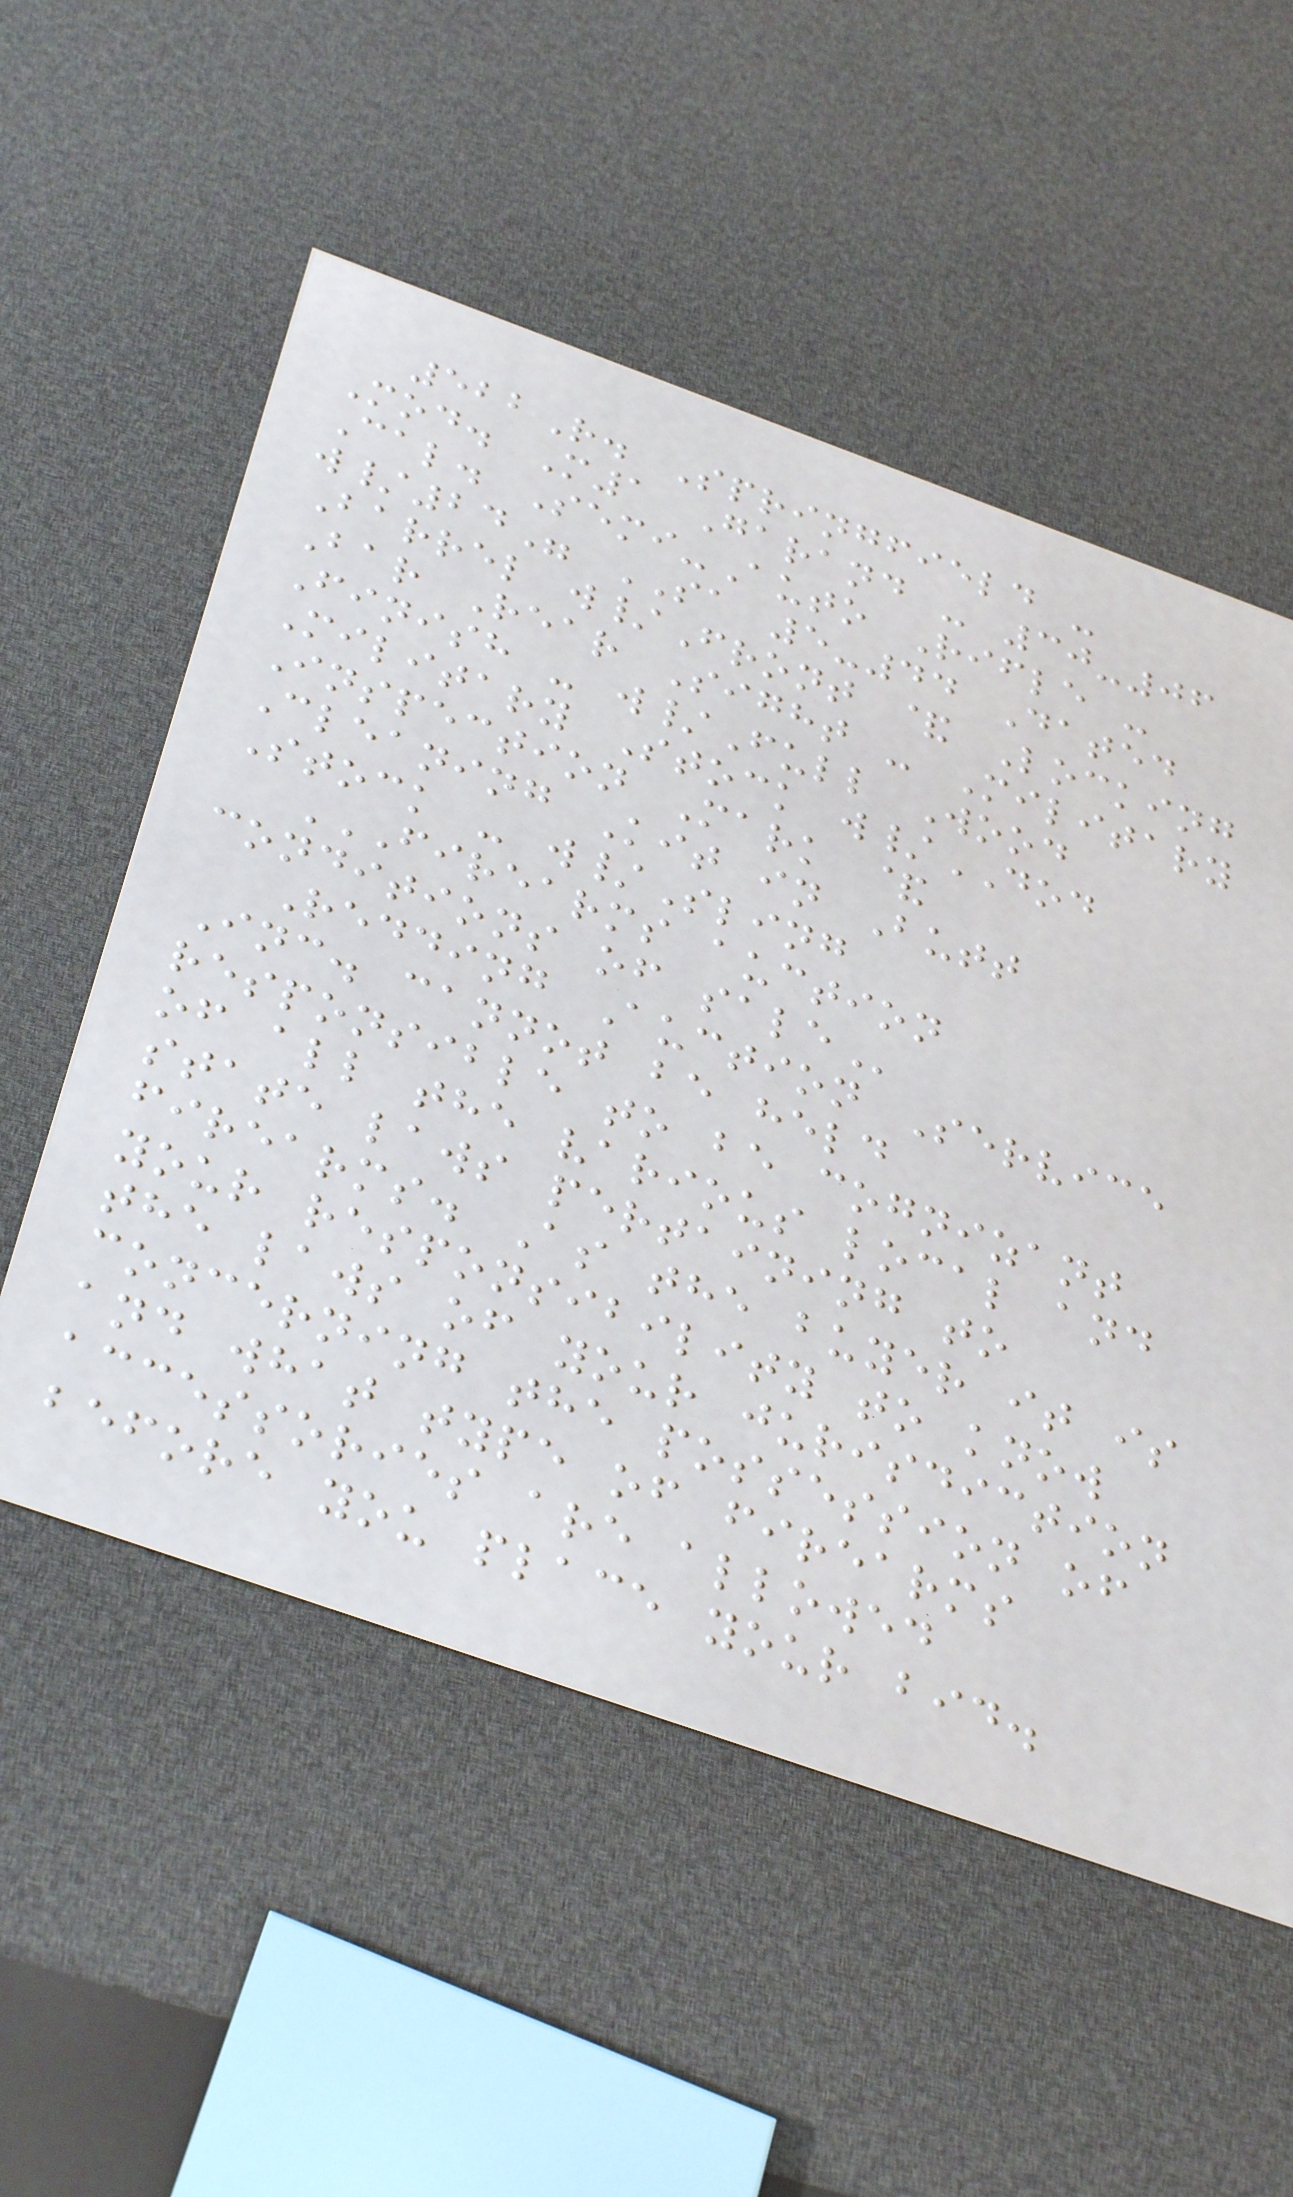522R. Springfield -
Mod. M1 Garand - 30-06
Cal. Semi-Auto Rifle -
w/24" SA 5-44 Dated
Barrel w/Front & Locking
Bar Rear Sight - Military
Finish - w/Full Wood
Military Stock w/DOD
Inspection Mark &
Cleaning Kit in Butt
Stock - w/Sling
FIREARMS AUCTION
CONDITIONS OF SALE
Redding Auction Service
Inc. cannot be held
responsible to be cognizant
of all the various local and
state laws pertaining to
firearms. As the buyer it is
your responsibility to know
the laws of your jurisdiction
concerning the possession of
and what type of firearms
accessories are allowed
before you place your bid.
